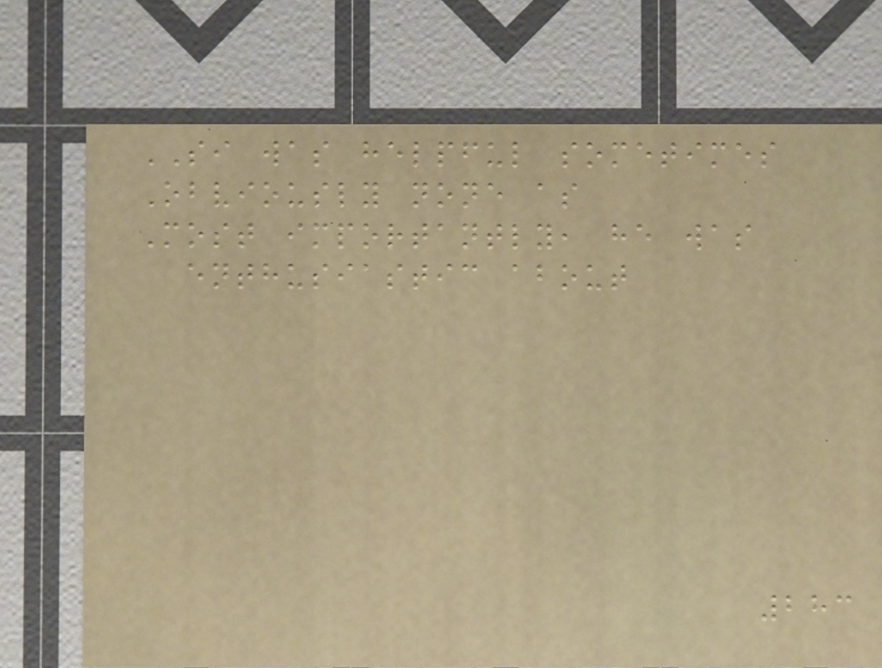SI was helpful sometimes
Obviously none as
Most importantly, he was
enthusiastic about
283
